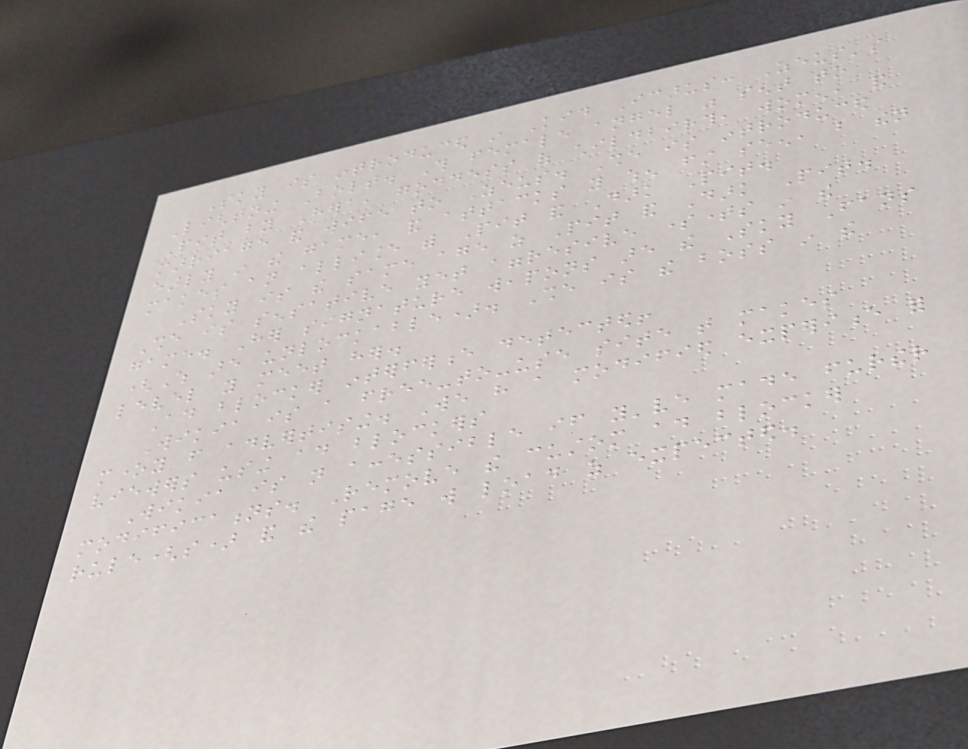Sky is introduced in Kid Icarus: Zeus's
Lightning Bolt. This female angel was sent to
Pit by Hera, goddess of childbirth, women, and
marriage and wife to Zeus. She is introduced
early in the game, and attacks you when first seen, but then
makes an alliance with Pit and Dark Pit.
Sky is the same age as Pit and Dark Pit.
She is sensative yet aggresive sometimes in the
game. Her signature weapons are the Sky Fans
(Which are unlockable). She is the boss in the
level you meet her.
Ad blocker interference detected!
Wikia is a free-to-use site that makes
money from advertising. We have a modified experience for
viewers using ad blockers
Wikia is not accessible if you've made further
modifications. Remove the custom ad blocker
rule(s) and the page will load as expected.
